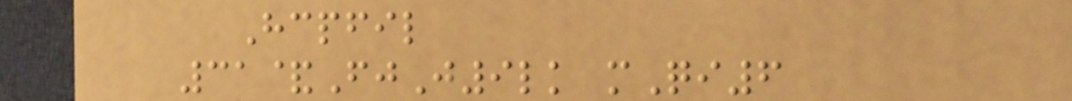Hcpfil
31&FjJ9lk mQi6
